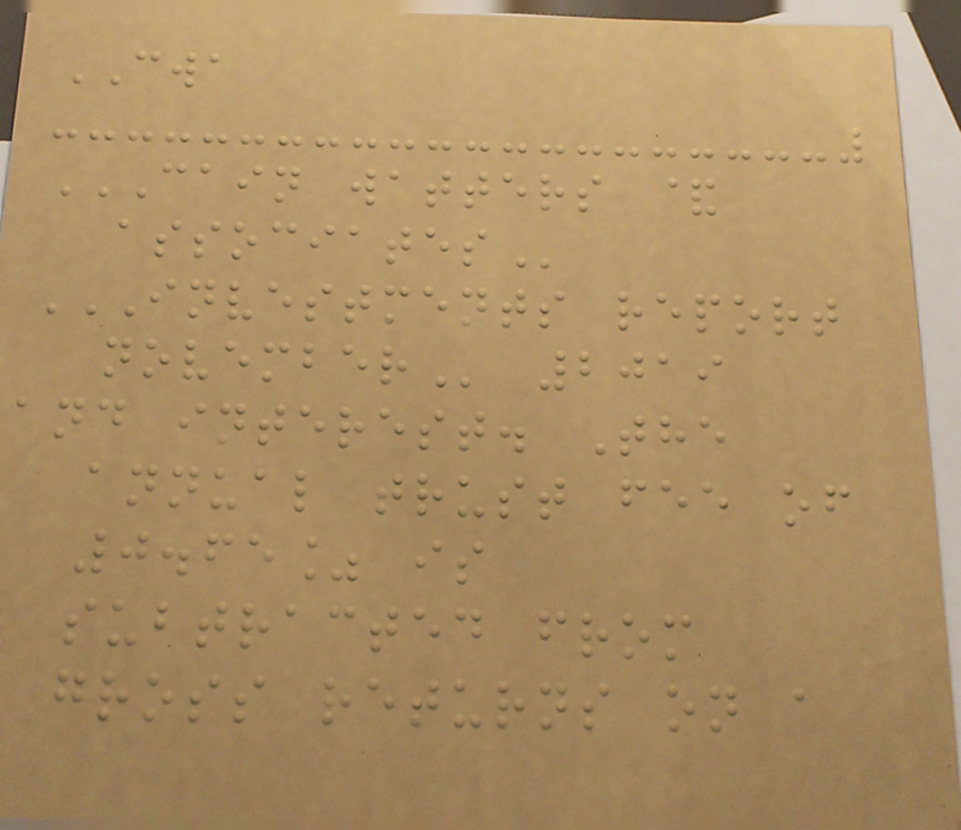CWA
CAIN WATTERS &
ASSOCIATES
INVESTMENTS REPORT
NOVEMBER 2019
and interest. The
annual trust fee of
0.65% is
subtracted from
gross returns on a
